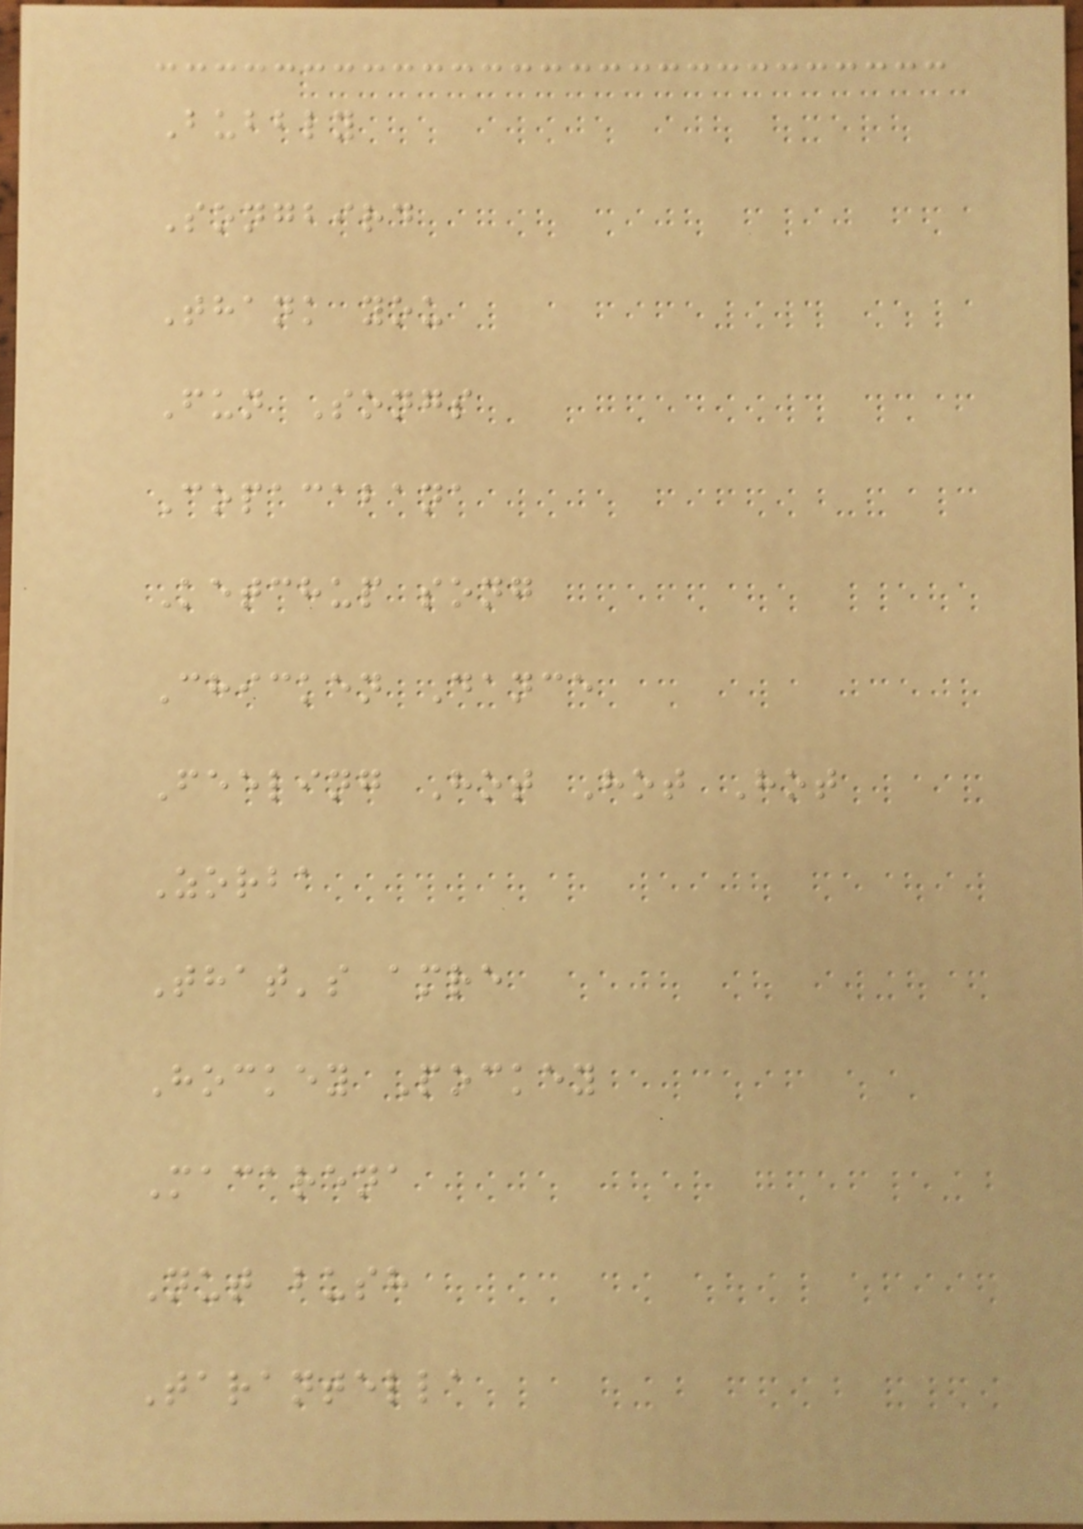Bubbly
Songbird
Thank you
Fun Songs
Copacabana
Ketchup song
Chicken Dance
Feeling Hot Hot Hot
Zorba
That's amre
Hockey Pockey
Macarena
Nut bush
Tarantella
